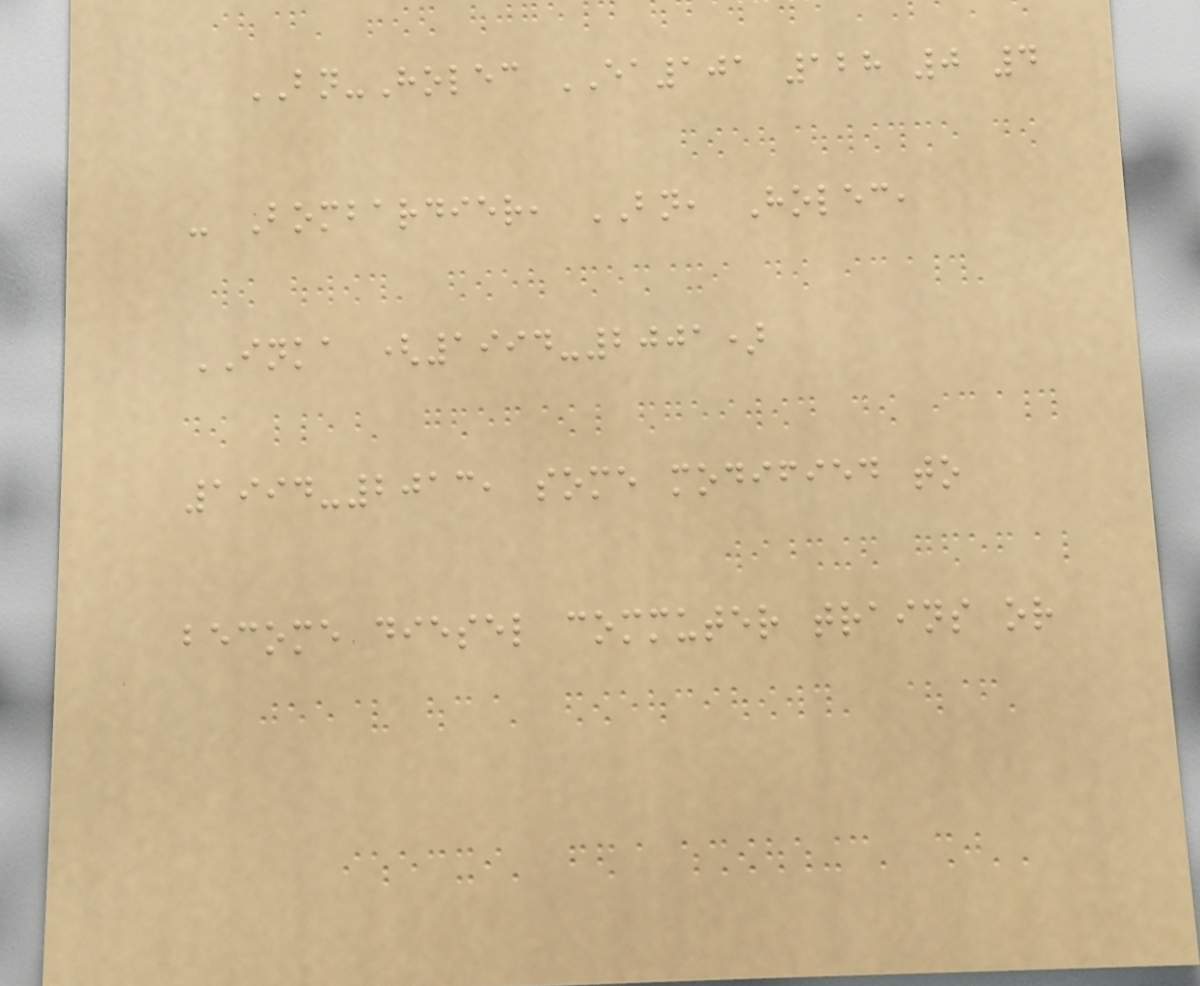BN-Holec EA101 128 0 4
- Bombardier, BN, Holec,
INKA (1994-2001)
1994-2013, some modified to
become diesel commuter trains or
